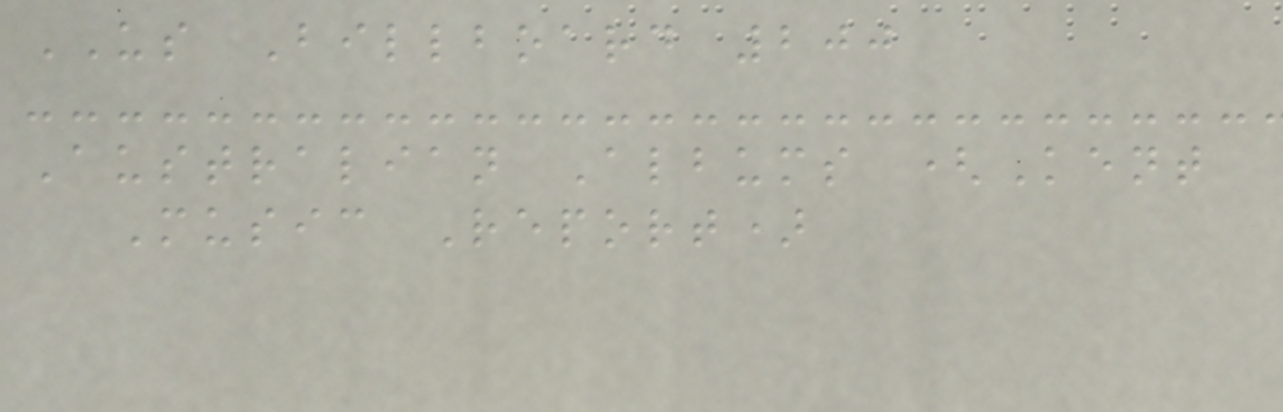US Billboard 200
Australian Albums (Kent
Music Report)
